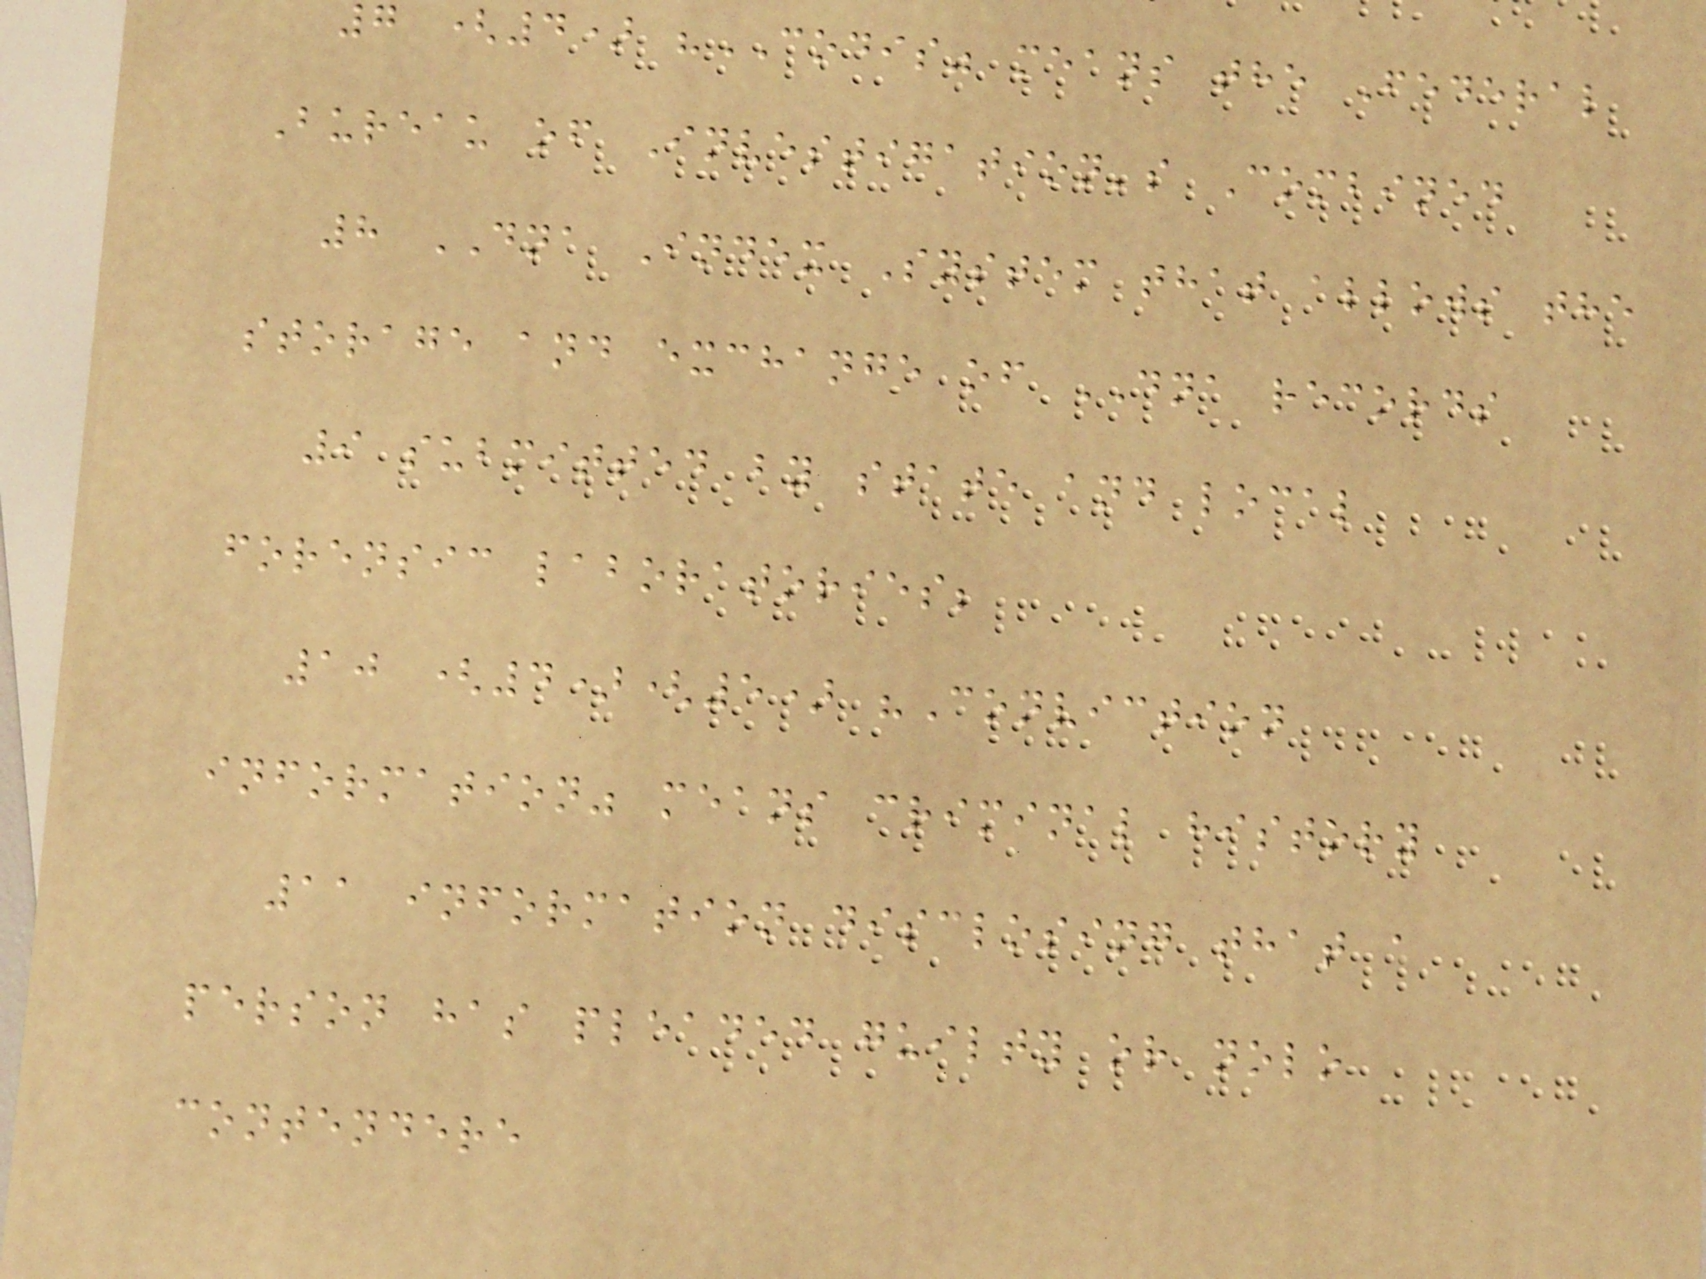7 (4) "CODIS" means the Federal
Bureau of Investigation's Combined
8 DNA Index System that allows the
storage and exchange of DNA records
9 submitted by state and local
forensic laboratories;
10 (4)(5) "Conviction
information" means criminal history
11 information disclosing that a
person has pleaded guilty or nolo
contendere
